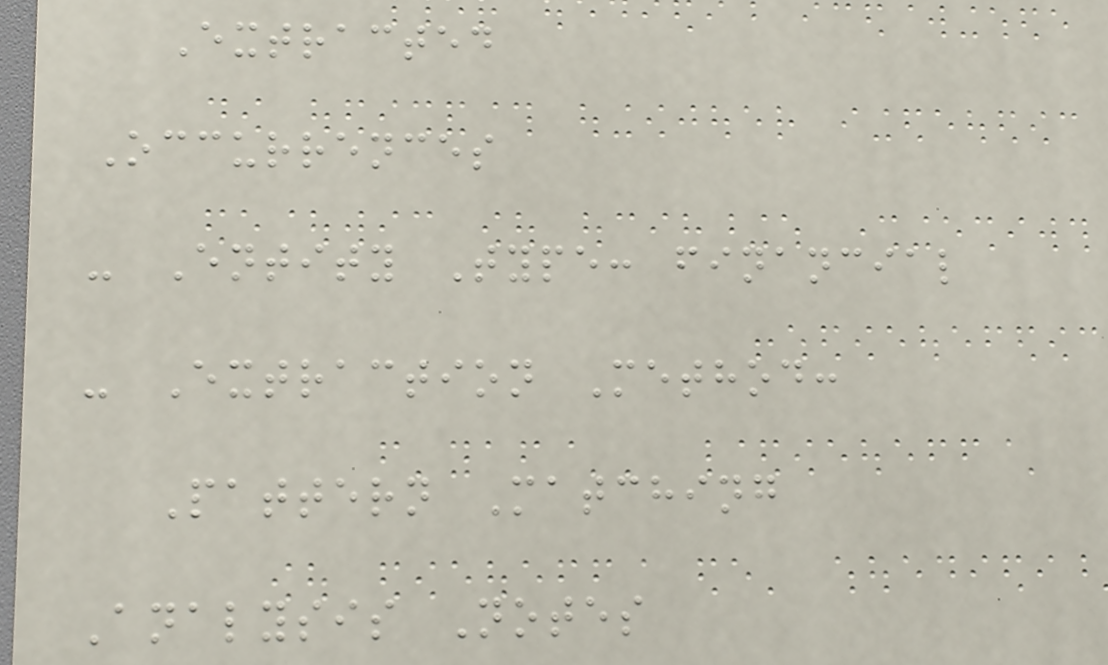Extracted
Occurrences
- Entity Type: financial
- Extraction Method:
Pattern Matching
Analysis Notes
